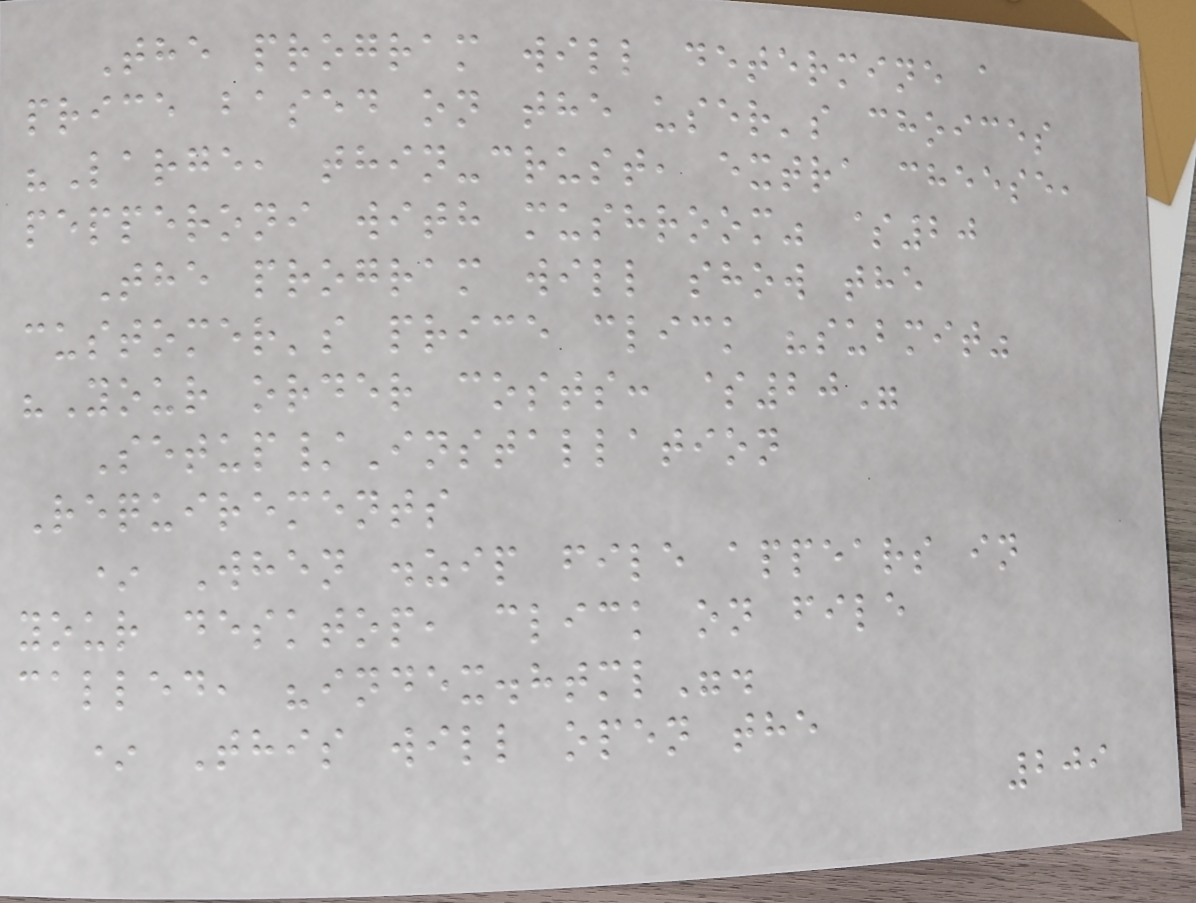The program will determine a
price based on the user's choices
"Large, thin-crust, extra cheese,
pepperoni with mushroom" $20
The program will show the
customer's price click "submit"
"Your order costs: $20"
Setup/Installation
Requirements
* When .zip file appears in
your desktop, click on file
called, "index.html".
* This will open the
209
